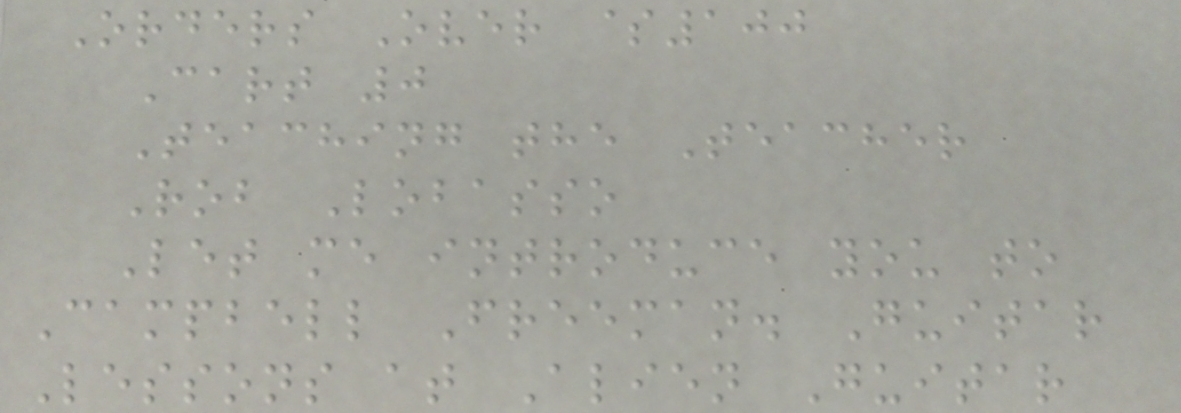Orders Over $100
Cart 0
Teaching the Teacher
Rob Lobasso
Let me introduce you to
Campbell Freeman. Guitar
Lessons at Alien Guitar
